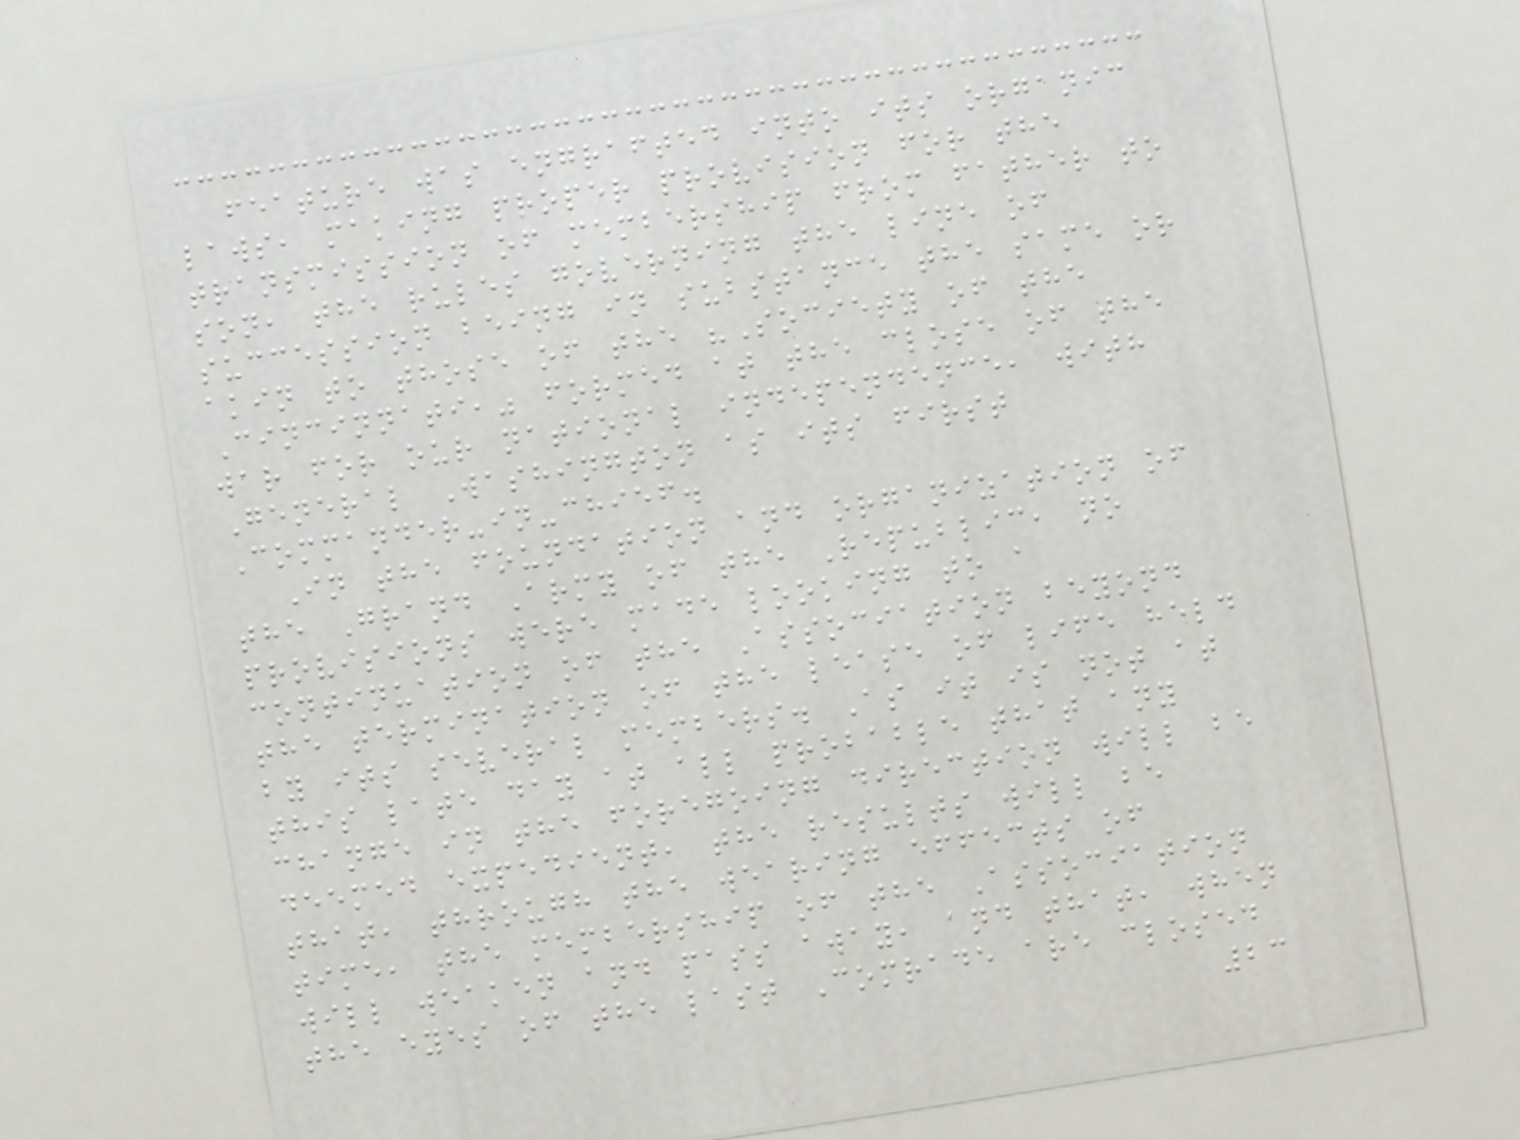feature was engrafted into its organic
laws, making proper provision for the
transmission of membership from father to
son, the rules governing the line of
succession being in substance the same or
akin to those of the "Society of the
Cincinnati," formed at the close of the
war for our national independence, with
General Washington as its first
Commander-in-chief.
In the foundation and organization of
the Grand Army of the Republic, no
provisions were made looking to a
continuation of the Association beyond
the termination of the lease of life held
by its several members. As it is not at
this late day at all probable that any
change in the foregoing direction will be
deemed expedient, the results will be
that, through the wearing effects of
time, the membership of the Association
will weaken and pass away, and that, when
the eyes of the last Comrade are closed
23
